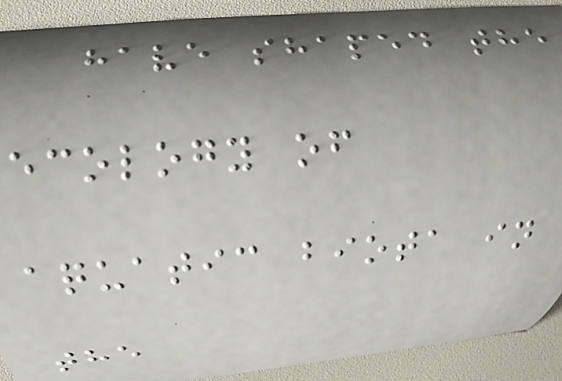have shaped the
ecology of
aquatic biota in
the
